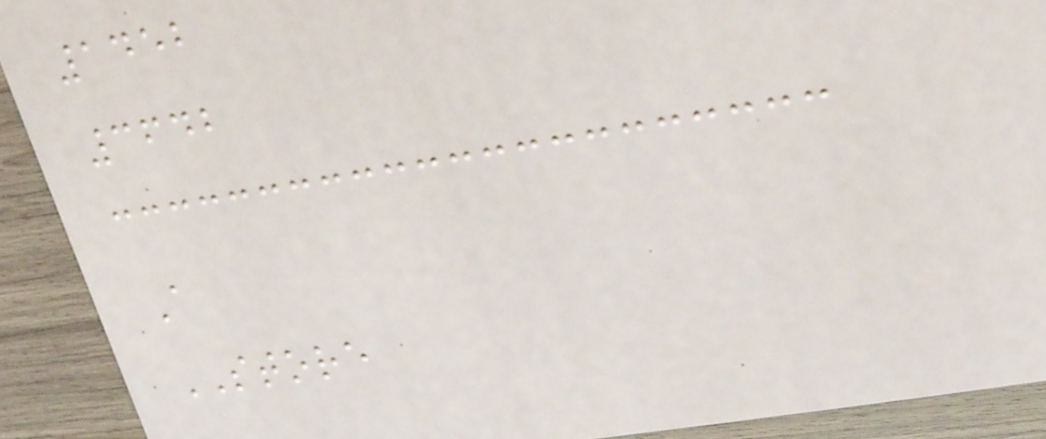1452
3642
A
STORE
